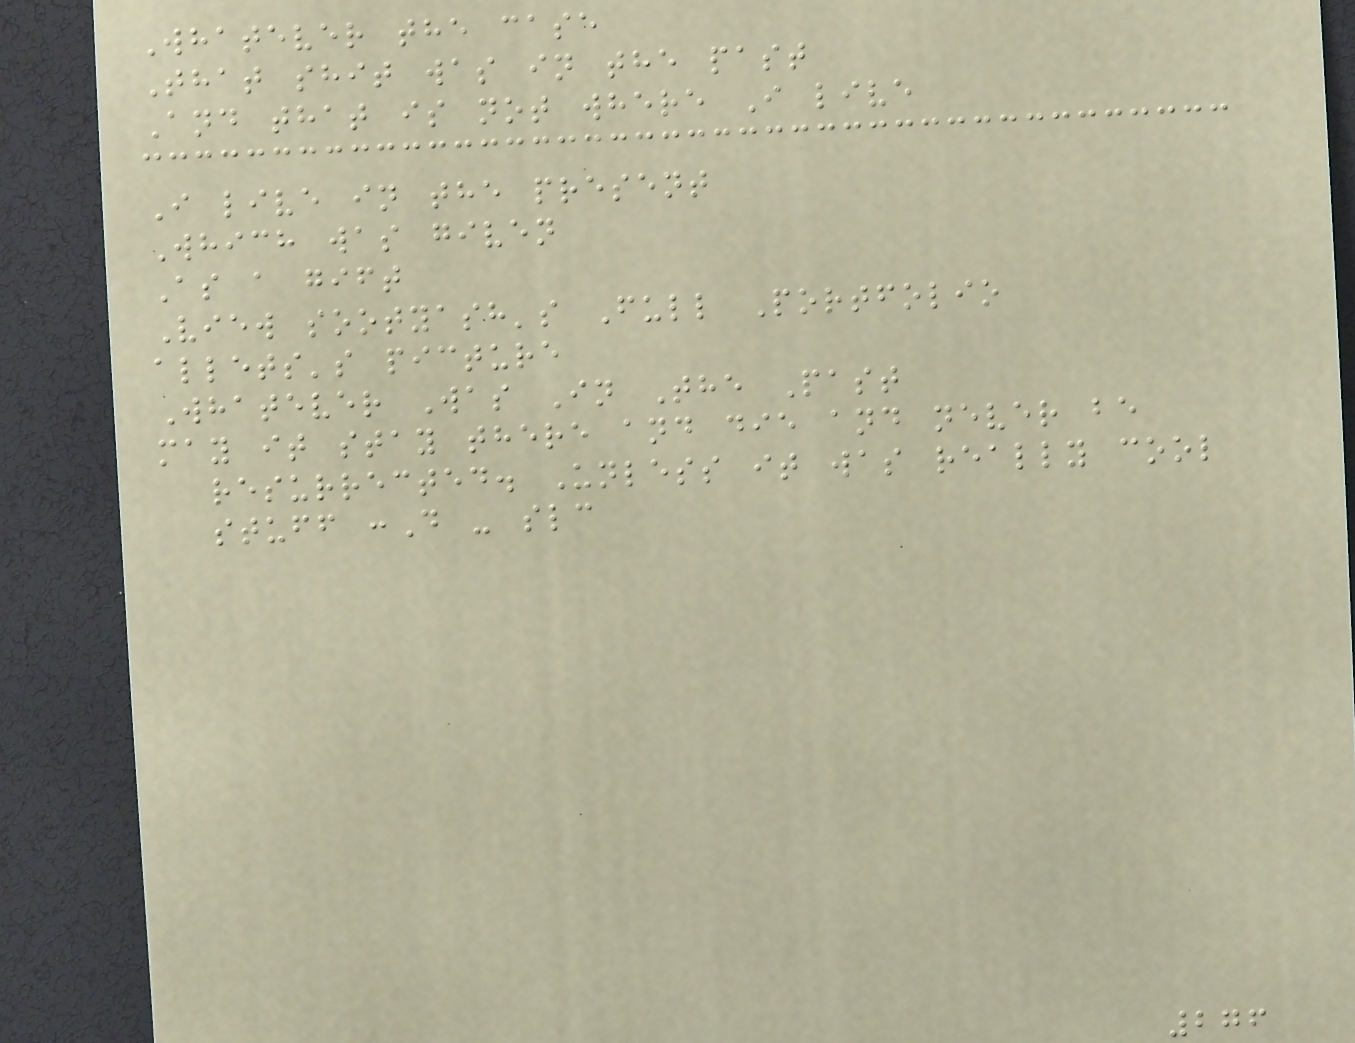Whatever the case
That shit was in the past
And that is not where I live
I live in the present
Which was given
As a gift
View sootyash's Full Portfolio
allets's picture
Whatever Was In The Past
may it stay there and die and never be
resurrected. Unless it was really cool
stuff :D - slc
276
